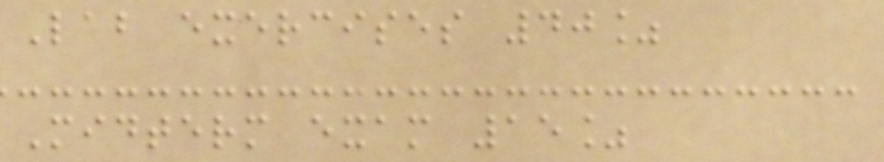Lab exercises 40%
Midterm exam 15%
